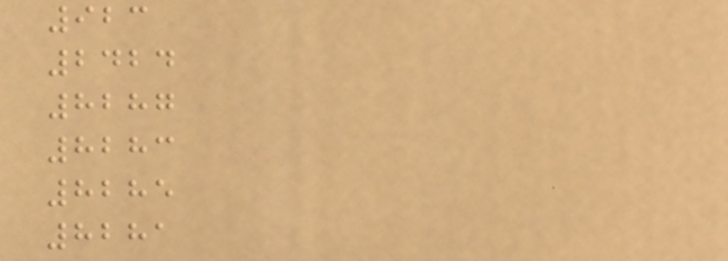923
2424
8287
8283
8285
8281
